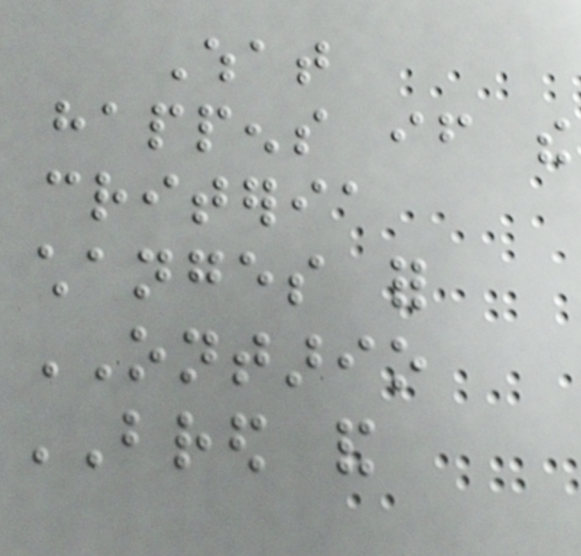What
happens if the
criteria
changes for
ONTARIO
BRED and
